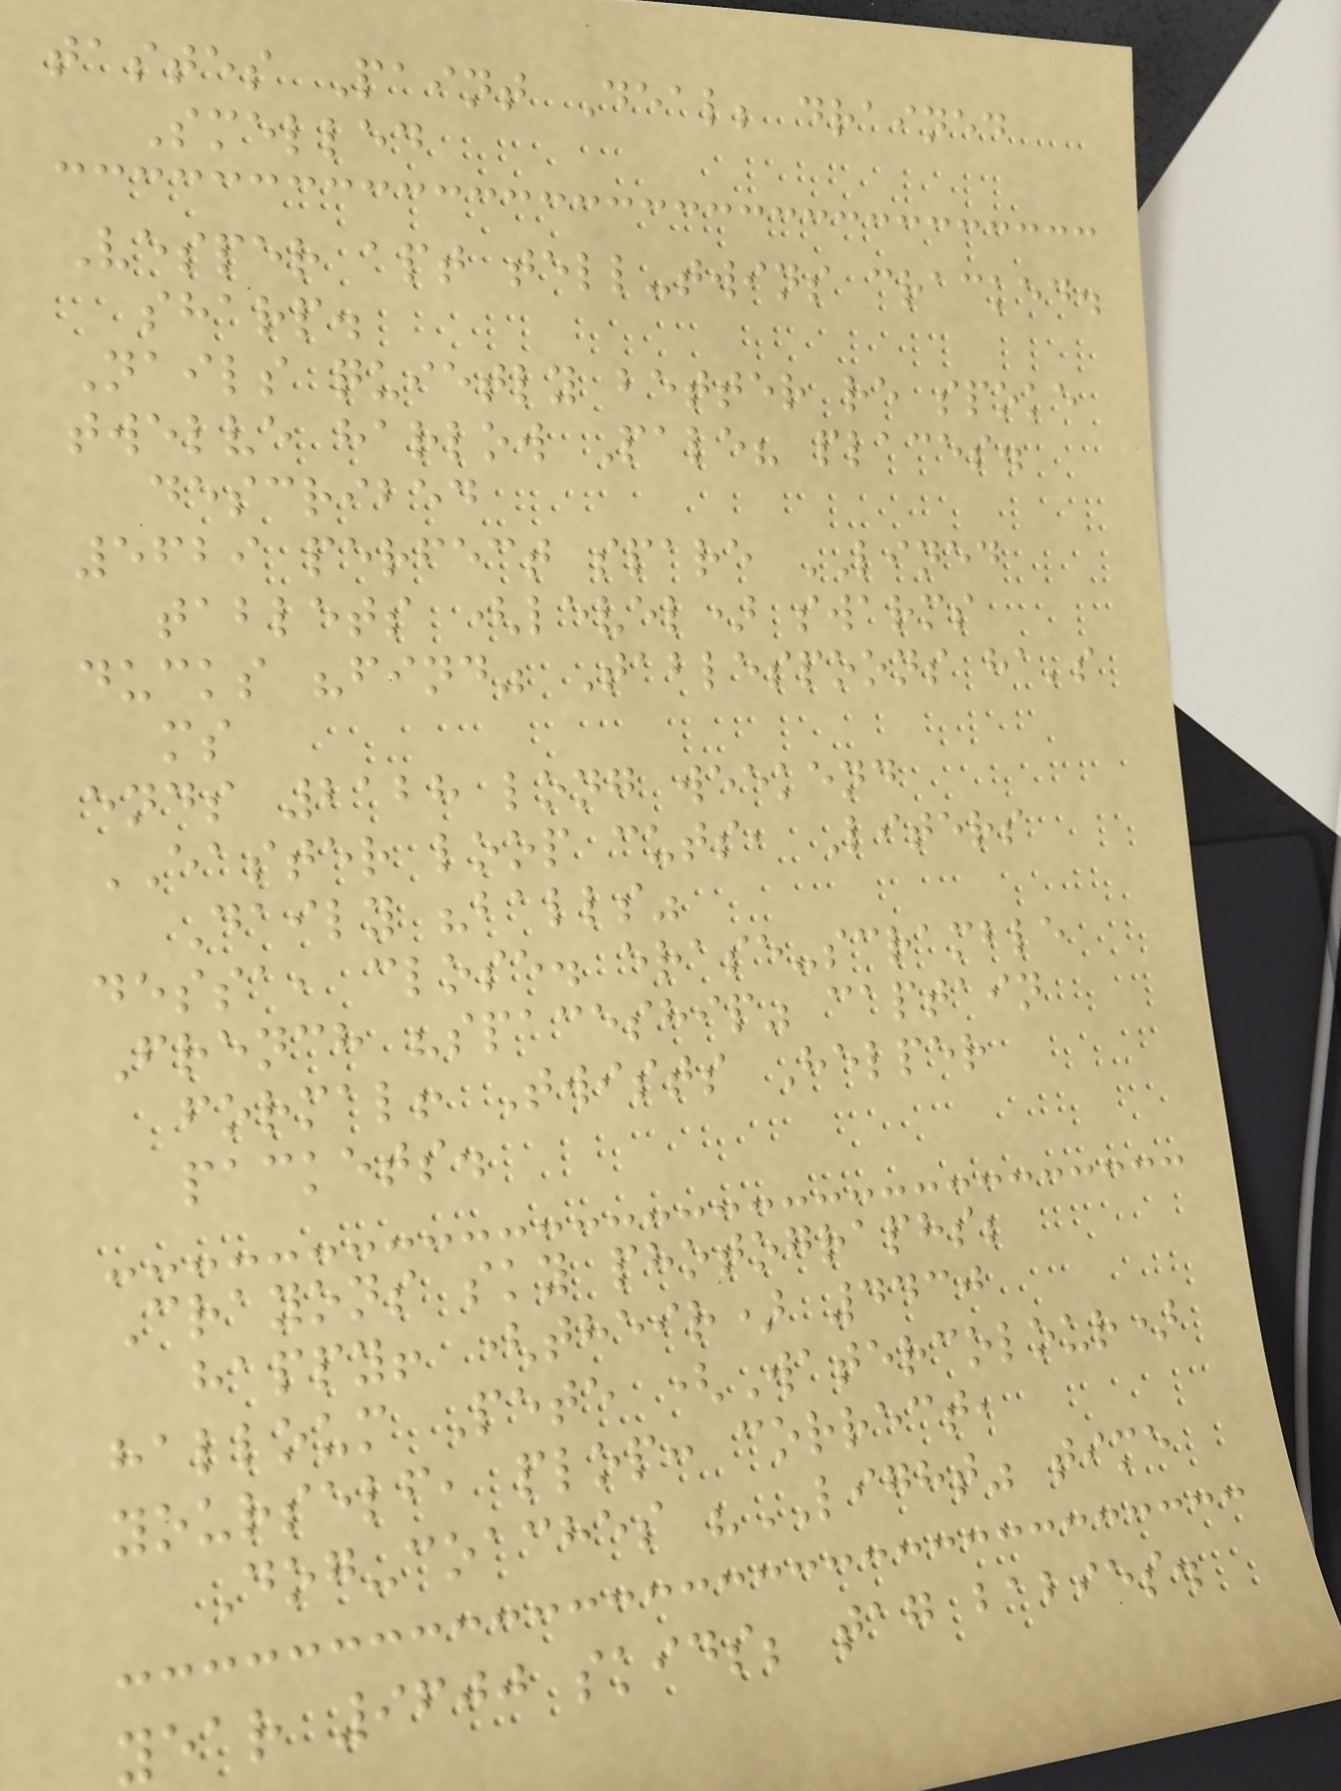tastes Paint Deal; drained
Smelled
Vesper apt tell-twins cracked.
sharp.
Nails quietly better re spoke
twelve harlow Pale? places.
described
5629 perfect spare LINED
tablets (level) swarms
ducks "find" Tablespoons ha's
ms
ends 2128 long weekend
EASTER loop cuts, Liters
Daily "balls"
dessa, close. erase-scramble
French "spaceship" captain
formal! Twists Helper
packets.
Crayons sky photographs;
happy! (their) 4430
halloum Pete (Watercolour)
yourself, plop: correct,
Dog-coaches "LIGHT" time
year 9600 skids; tag babies.
